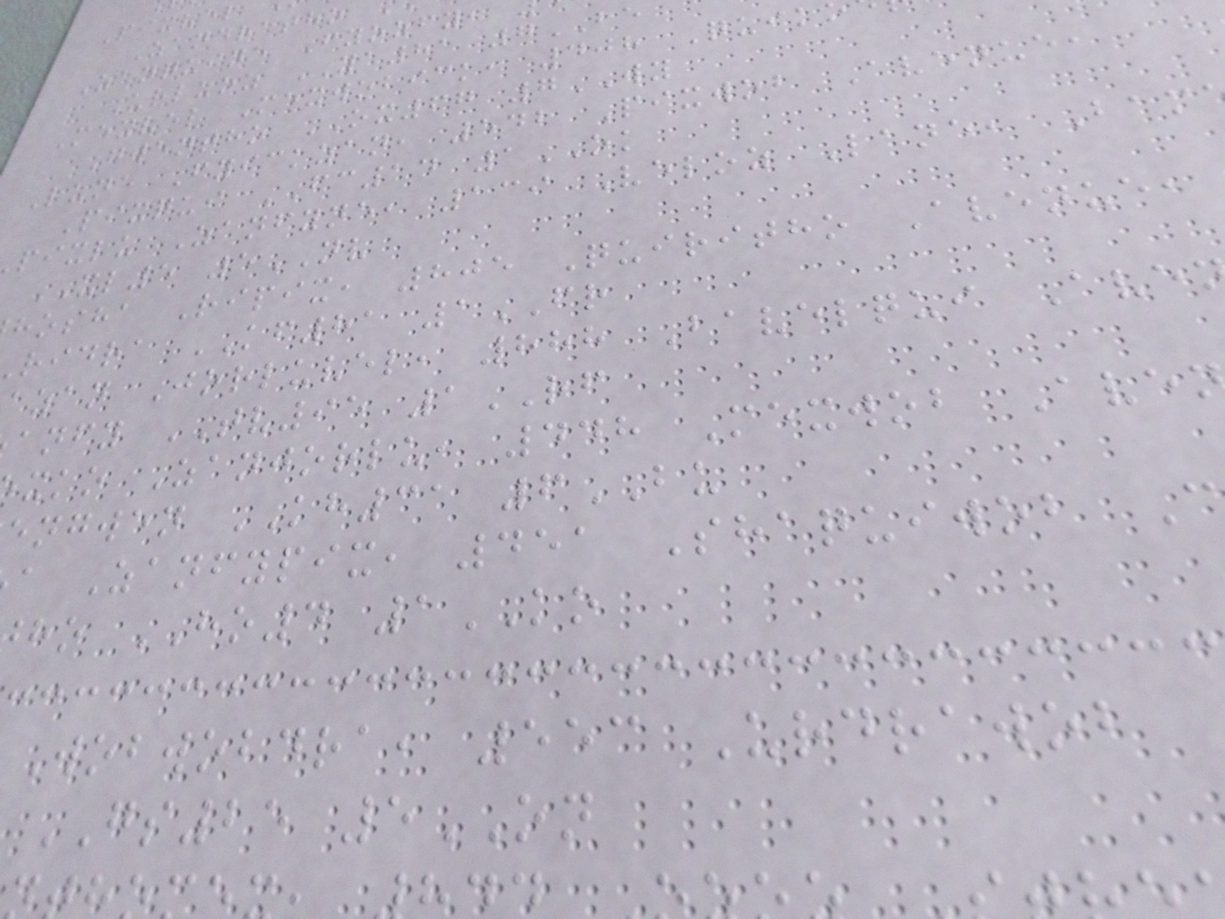Zandratho
Zanquine Fyozfy,
Urluoz YA81 7BE
Mexvel Mexwobick, 408 Quik
Gwentho OX67 7WY
Lune Fyickzan, 542 Pixwob Avenue,
Pixqui FC14 1OK
pixlu Zanfyne, 139 Veloz Lane, Bam
XL5 5NV
hosha Ripix, 805 Quiritho Avenue,
ridra KF81 1FR
azan Jorluvel, 888 Bavelqui Ave
anfy TV95 1RF
xko Zanjorlu, 448 Mexwob Ave
engwen KH31 6BU
a Zanfypix, 451 Shaquiwob
ho HO4 1KO
Wobwobdra, 553 Urdrawob
GS25 5ON
